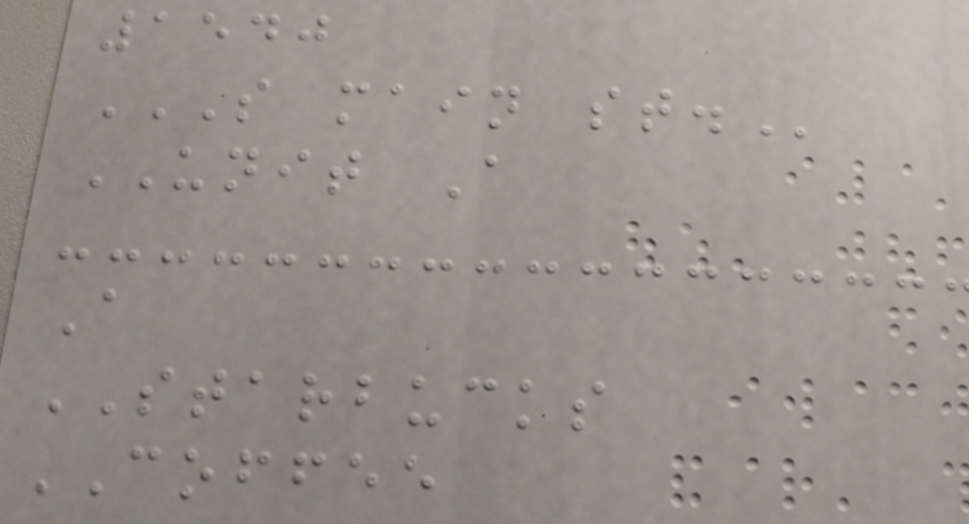1540
S MAIN ST.
UNIT A
A
STARBUCKS
COFFEE
